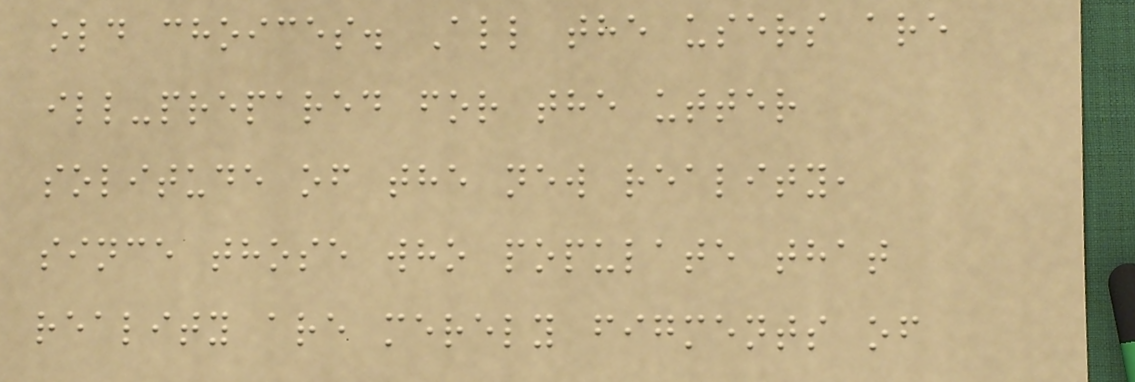old choices. All the users are
ill-prepared for the utter
solitude of the new reality,
since those who populate that
reality are merely figments of
